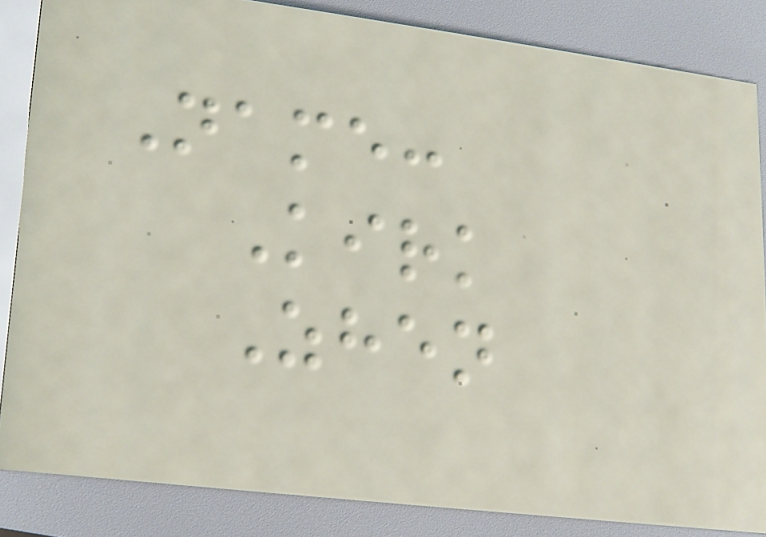Name:
Kirk
Zhen
